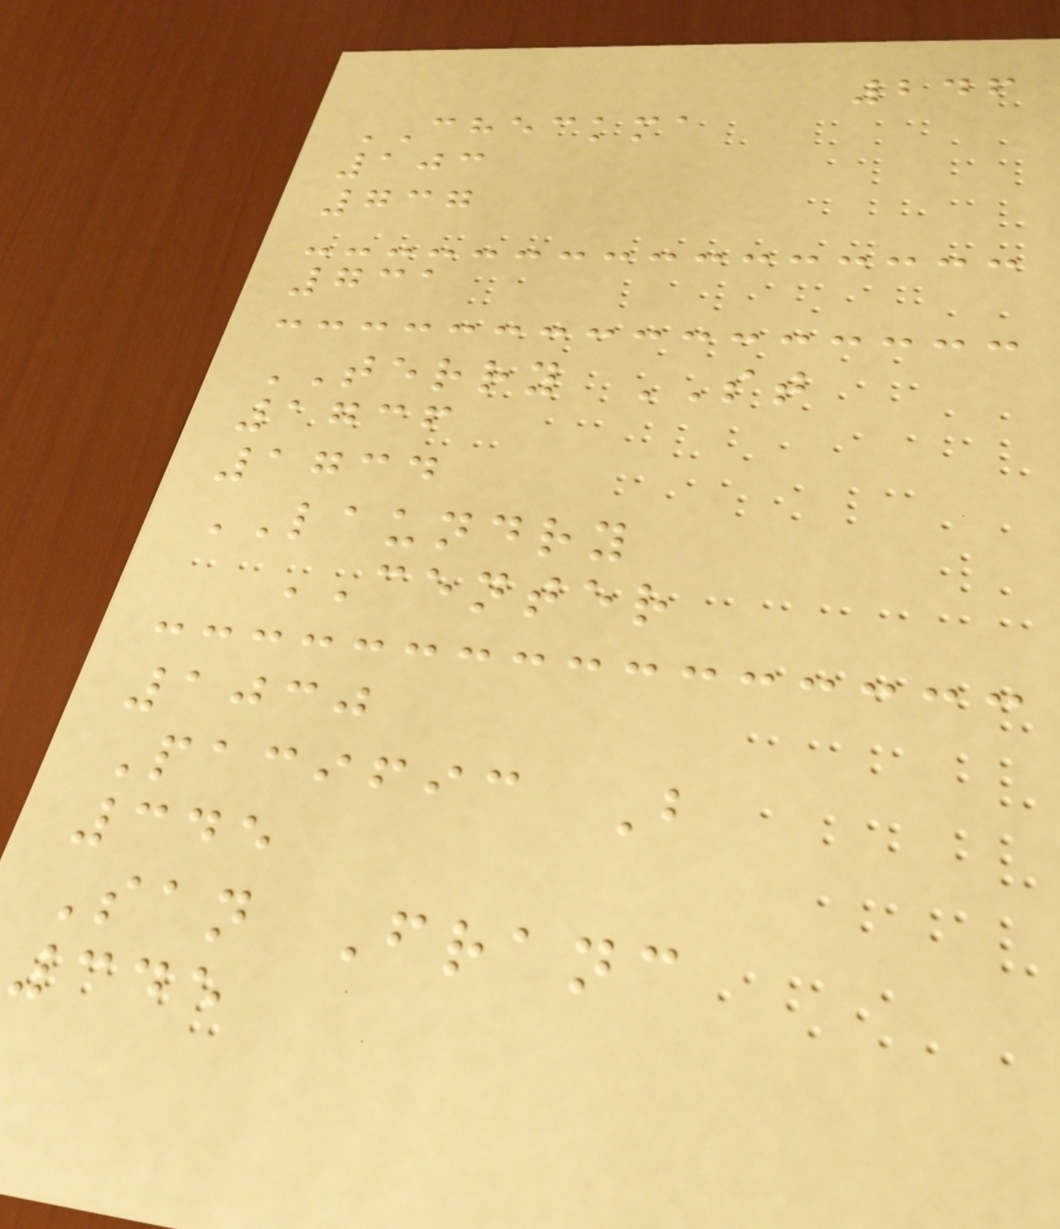246
CHECKMA
103
737
731
TERRY ST
1736
1734
LAUNDRY
CENTER
1030
Pacific B
345
San Franc
345
